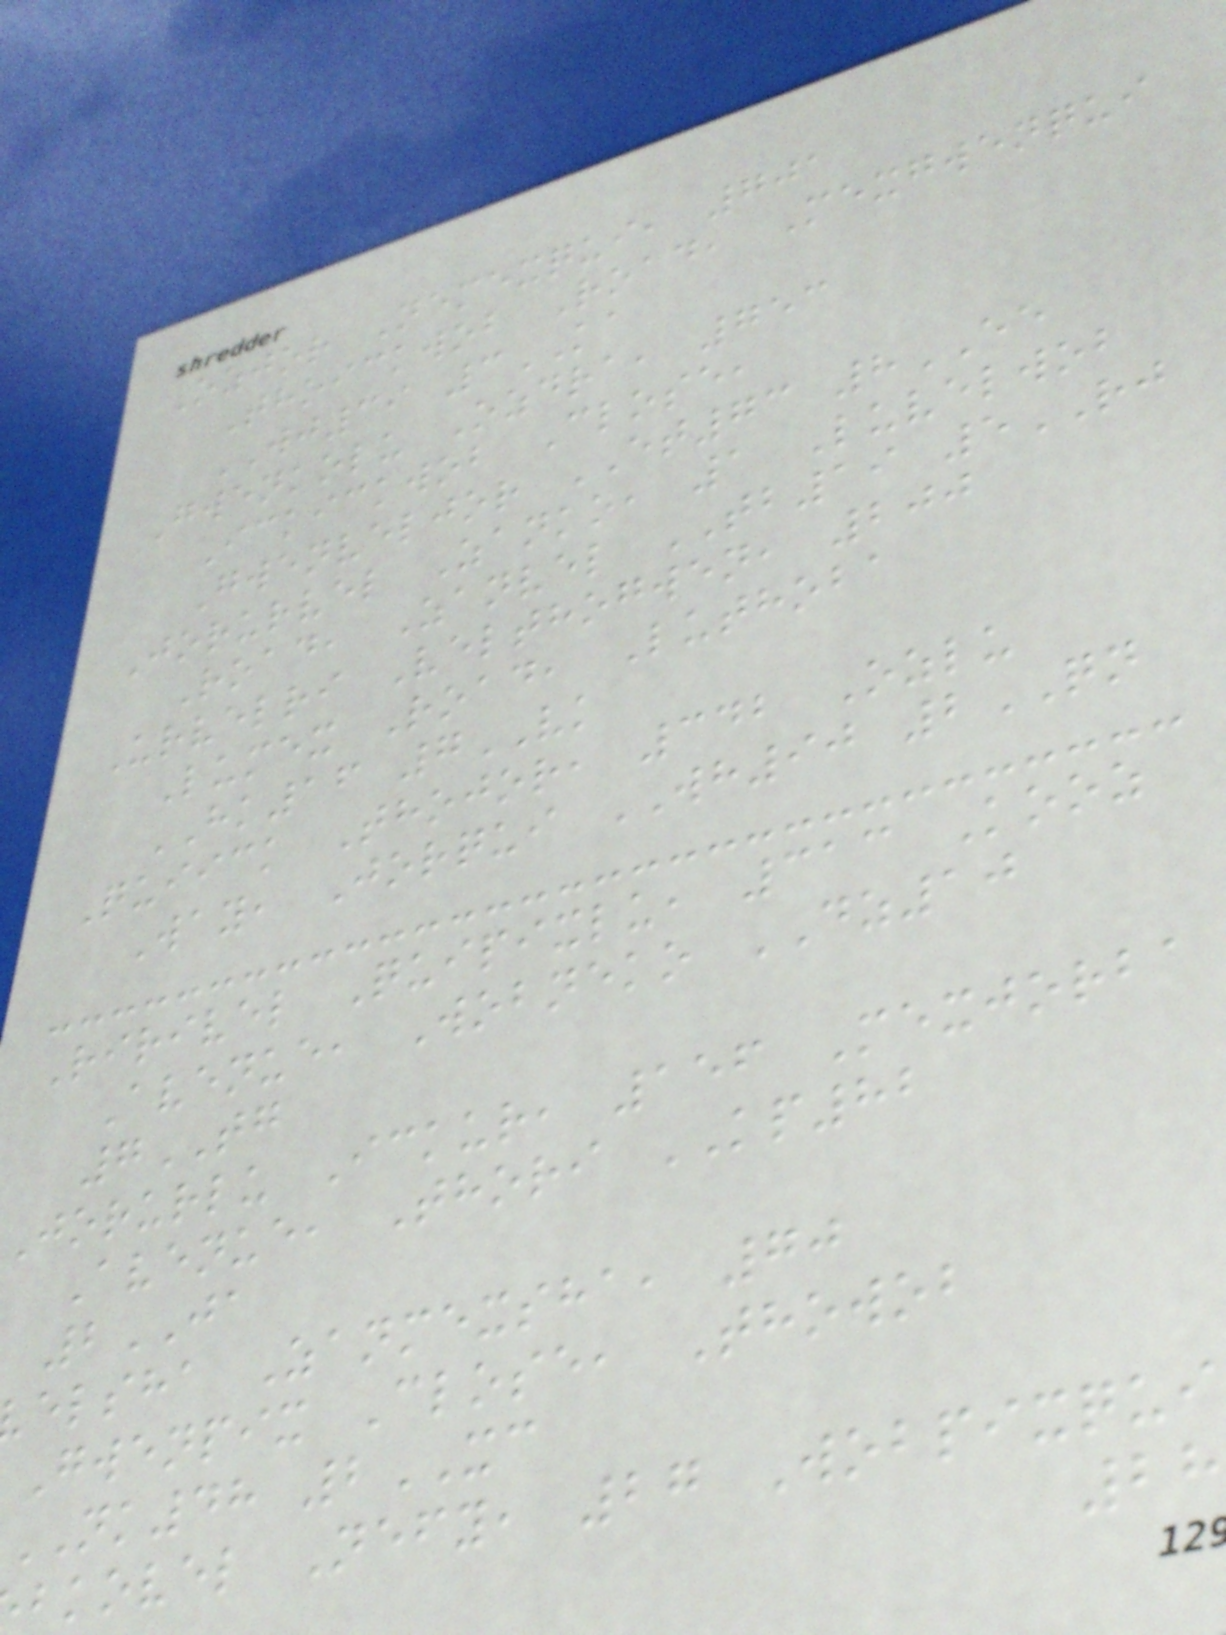Ozjor Nemexqui, 701
Thoickwob Road, Mexgwenqui
WJ39 3KA
Gwenkolu Ozdra, 753
Ickickwob Close,
Gwenveljor ET73 8EE
Jorurvel Zanko, 1 Luvelwob
Road, Zanvel TB19 5RJ
Urvelri Velthogwen, 200
Lumex Road, Luthoba
HK16 7VK
Quiick Thojor, 342 Ozlu
Way, Jorqui WH90 2QN
Ririvel Quipixlu, 313 Kooz
Avenue, Wobneko DZ10
7TG
Jorurlu Ickur, 156 Mexjorba
Avenue, Thori KP82
2JA
elsha Zanmexsha, 70
Gwenpix Close, Thowob
NK48 2XC
bkovel Nefy, 27 Wobpixqui
28
